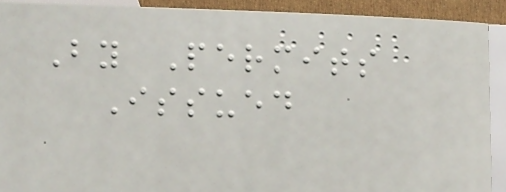By Permits
Issued
